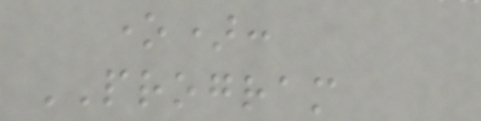one):
PROGRAM
